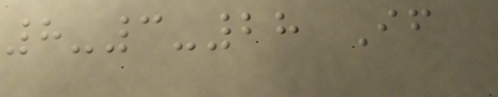8-3-28 If
